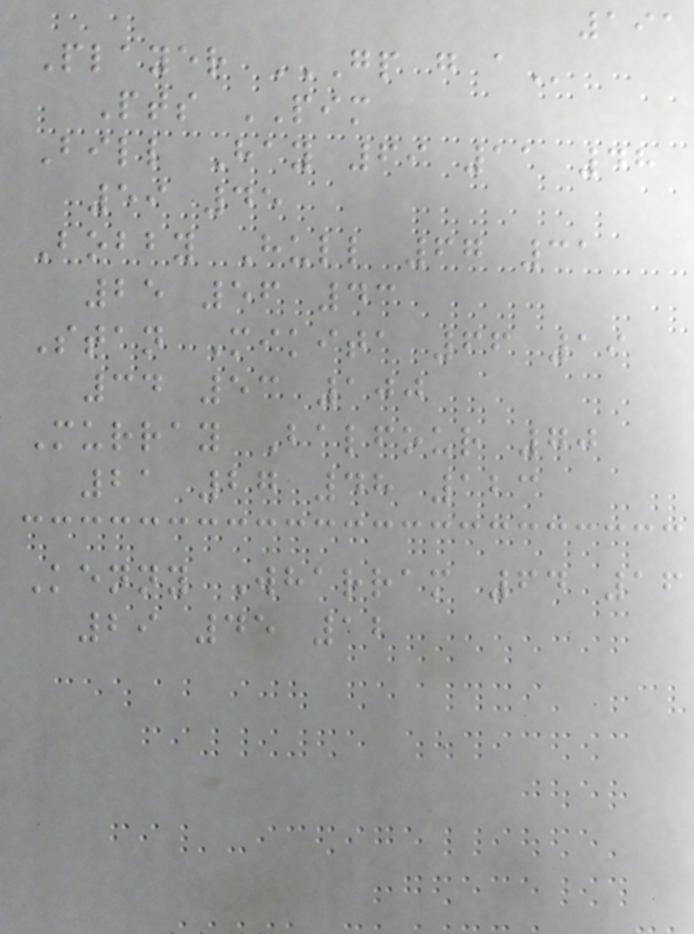191
Player GP G A
Pts PIM
Bill Hay 69 11 48
59 45
Bobby Hull 67 31
25 56 43
Stan Mikita 66 19
34 53 100
Murray Balfour 70
21 27 48 123
Kenny Wharram 64 16
29 45 12
